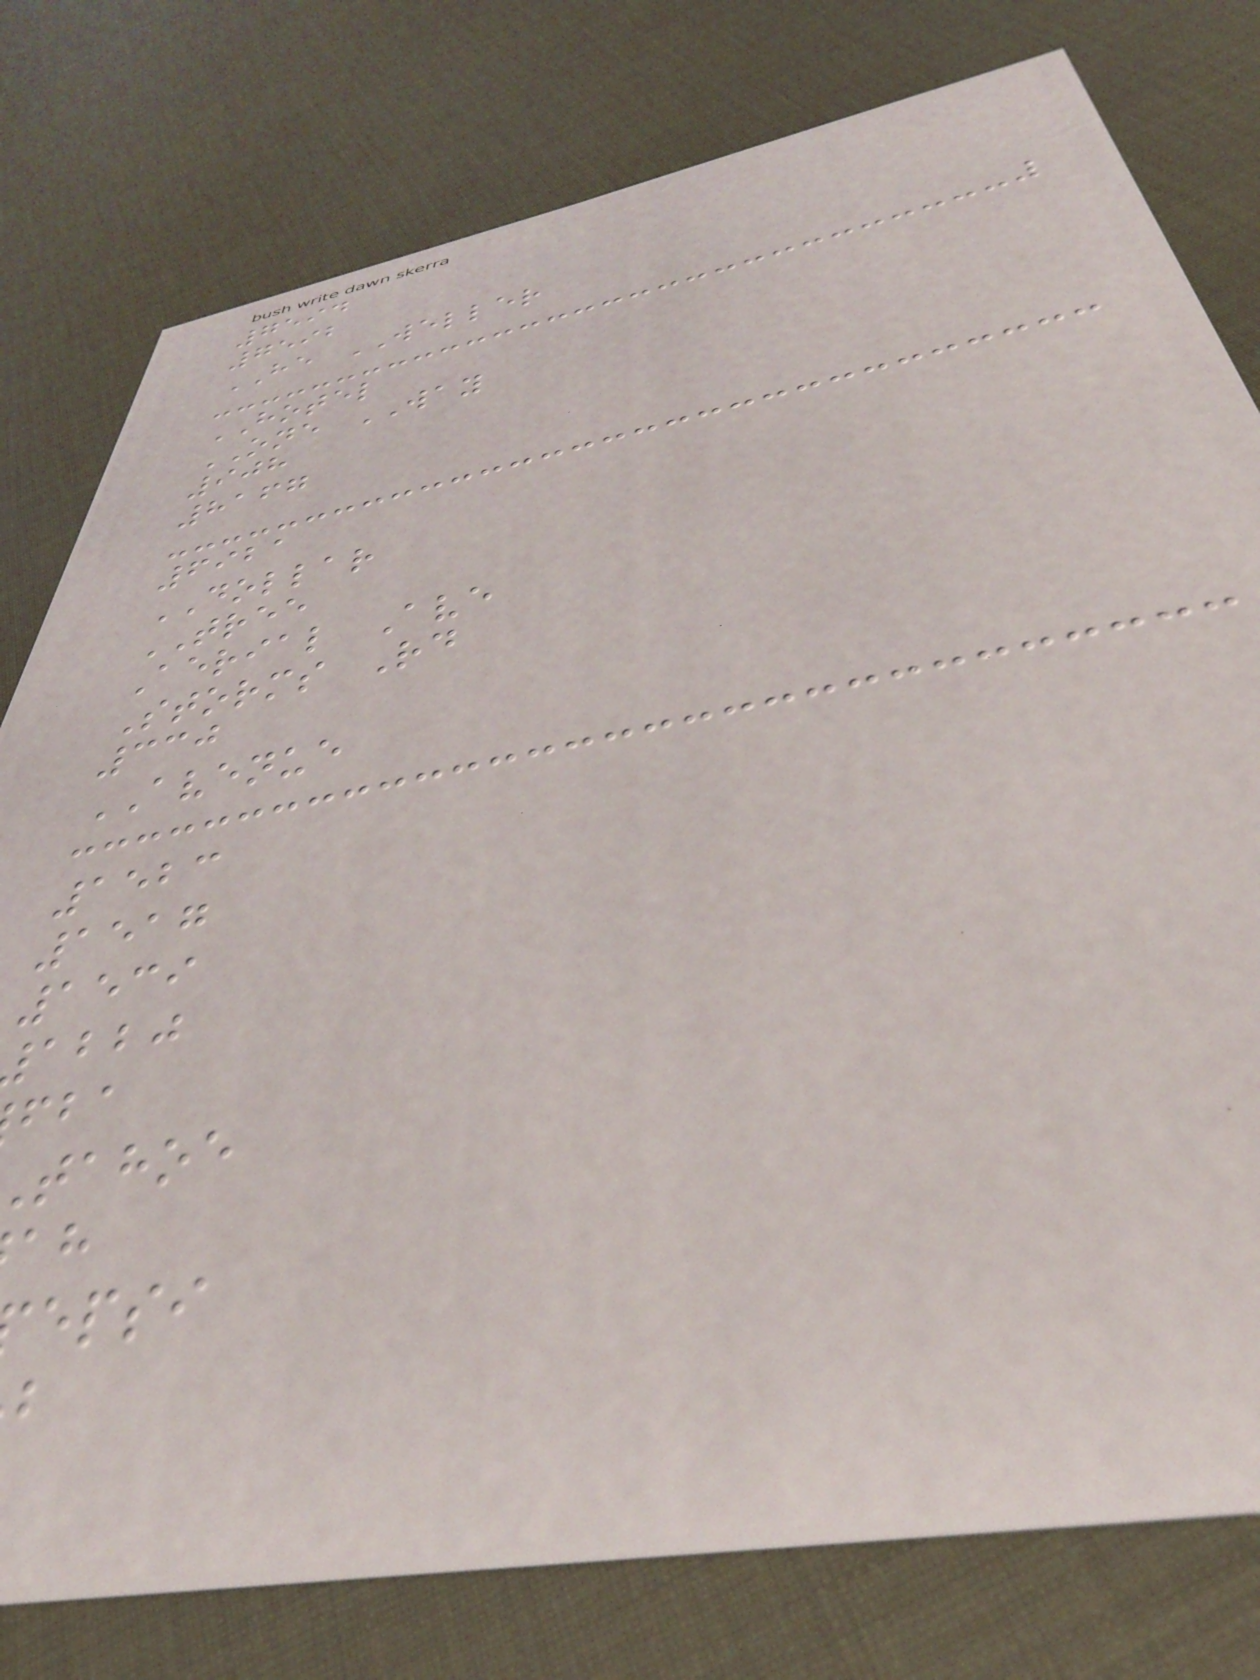7594
7592
HE WELLER
HOTEL
ONE WAY
908
8167
6921
DOLLAR
TREE
Aerial Ave
Storms Rd
330
AVENUE
1523
1517
1539
abbj
tahoe
epsi
